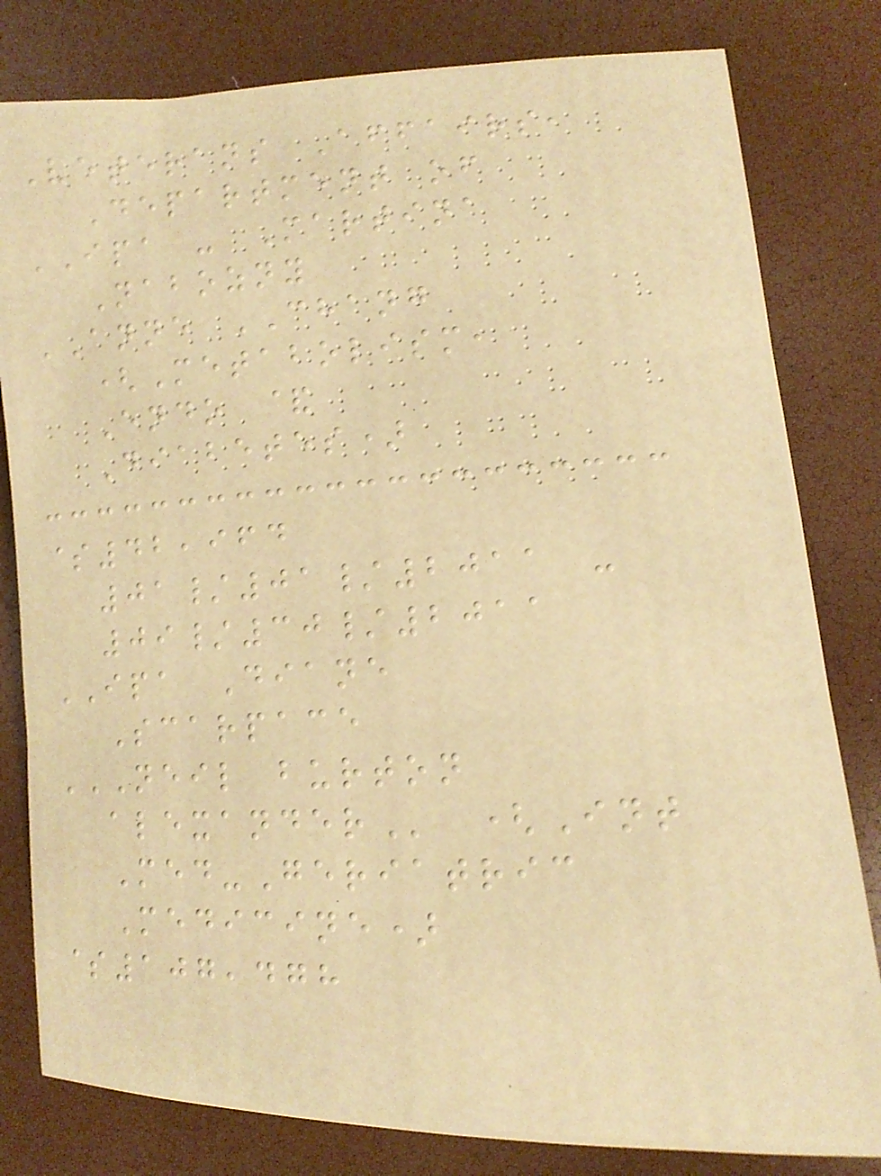Veterans Affairs,
Department of
IPA - Martina
Nabozny
ANNE CHANG
(Metabolism,
Endo &
Diabetes)
$42,964
01/01/2011 -
09/30/2011
IPA Diane
Scarpace
NEIL BURTON
ALEXANDER (Int
Med-Geriatric
Medicine)
$107,478
